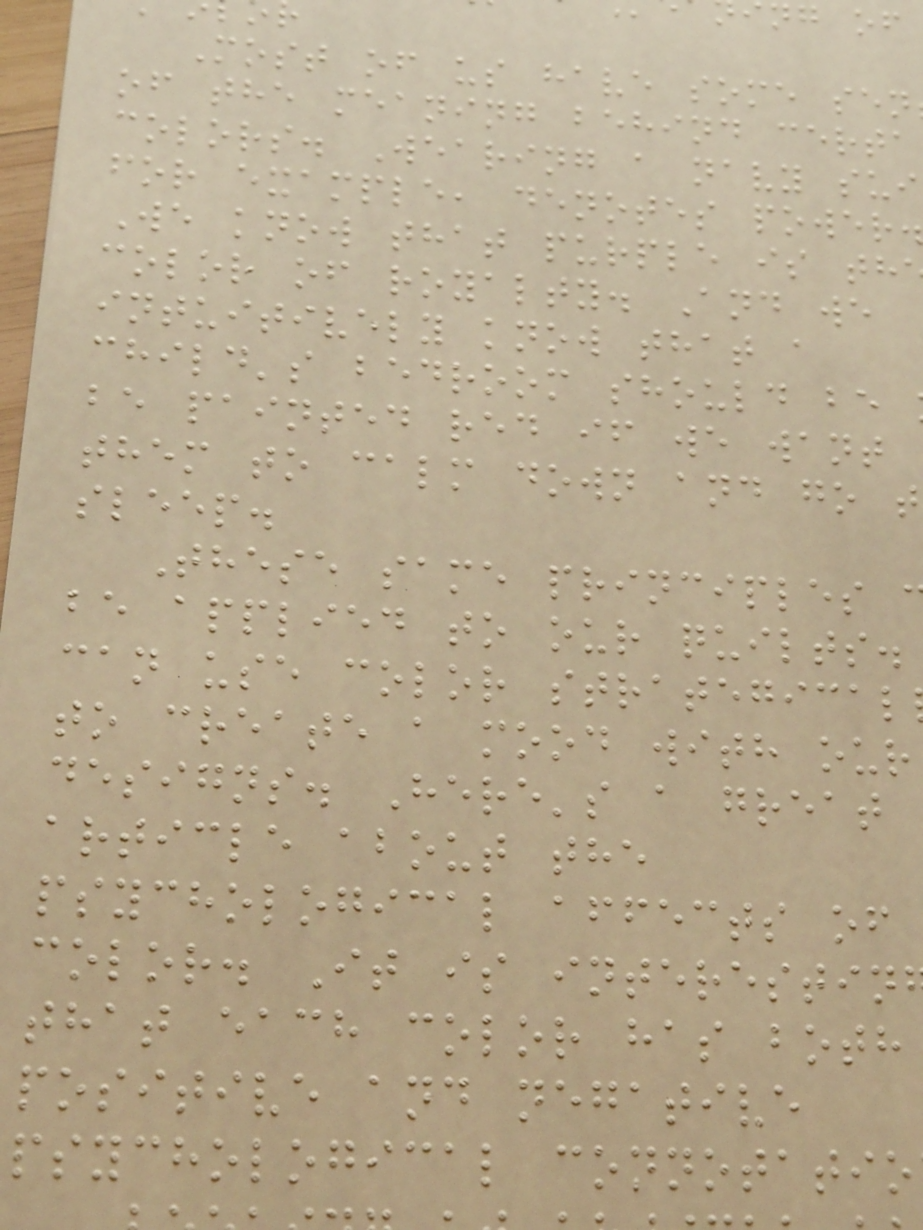Most of us have some sen
of the meaning behind certa
colors. Wearing a navy sui
for example, denotes power
We know that purple is th
color of royalty. And we
intuitively know that a
child's bedroom should be
be painted red if we want
them to calm down and go t
sleep.
These same principles
be applied to our quilts.
can use color strategical
to create a mood with our
designs. Here's a great
article about the
psychological affects of
color. It is interestin
that each color has both
positive and negative
psychological connotatio
